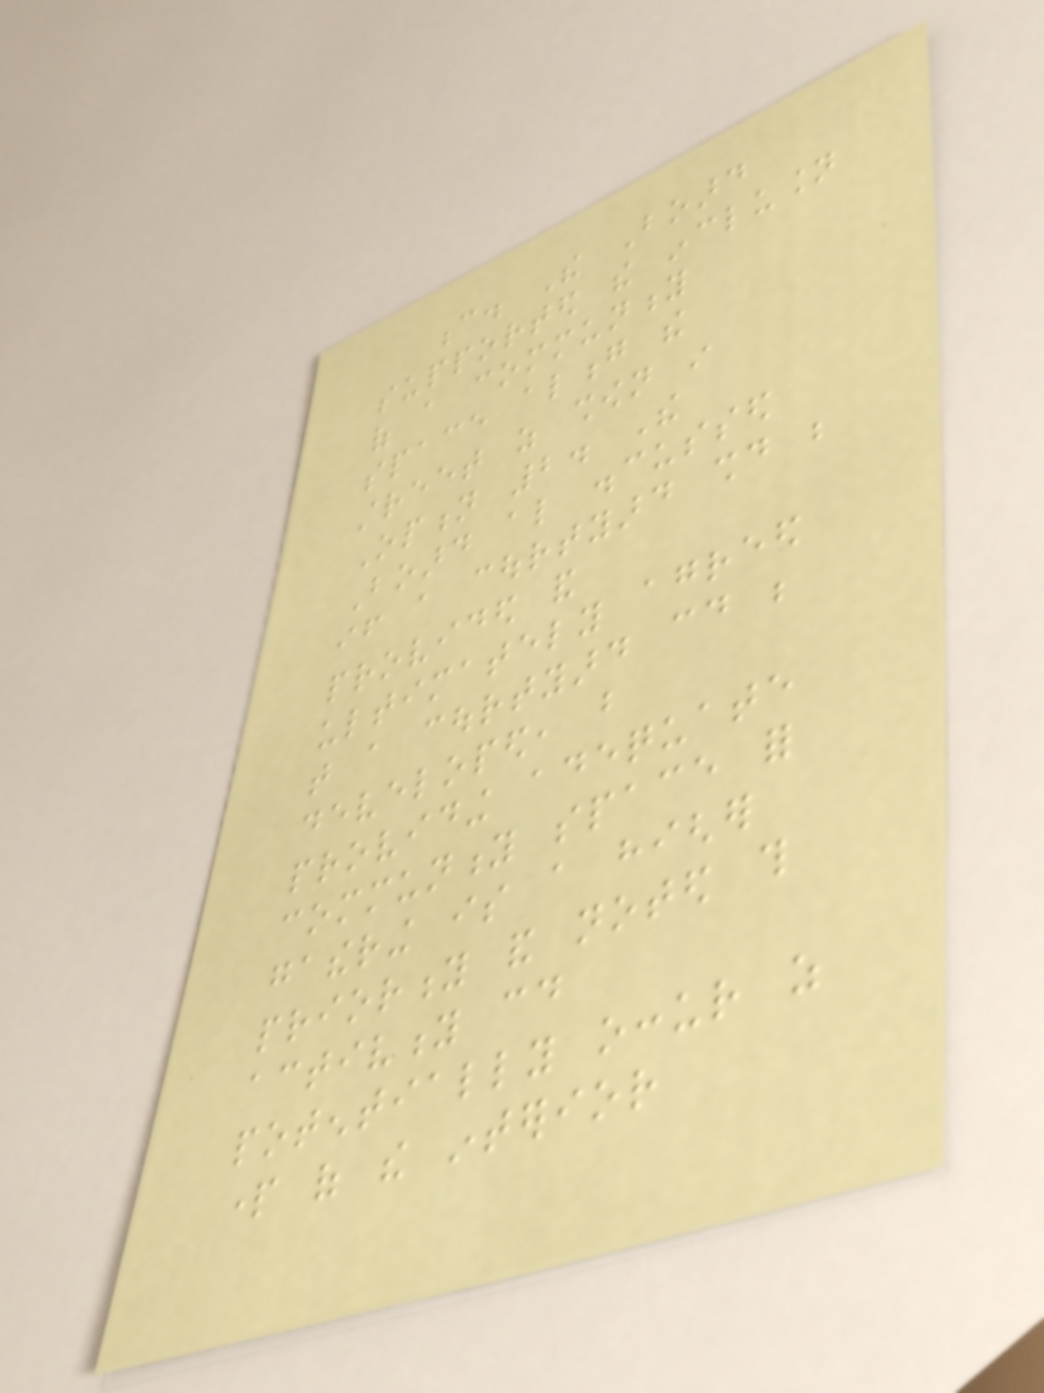c. The Board
supported the inclusion
of a community
space along the
street as shown in
Option 2. The
Board also discussed
if a courtyard should be
provided and
ultimately agreed
that a courtyard could be
developed, but
providing adequate
community space for
gathering is a higher
priority and noted this
activity could
potentially occur as
part of the interior
